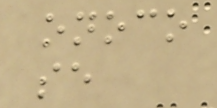onoco
se
